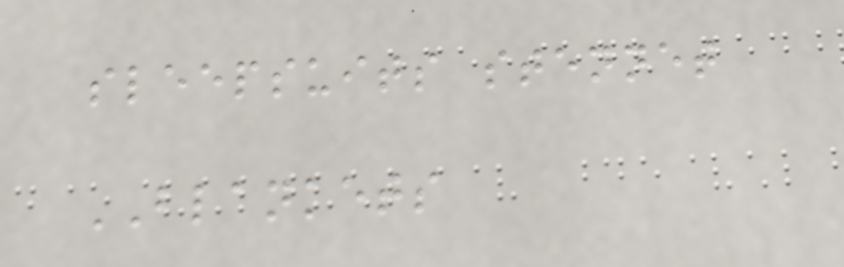sleepsuits stennet
BLANKETS
